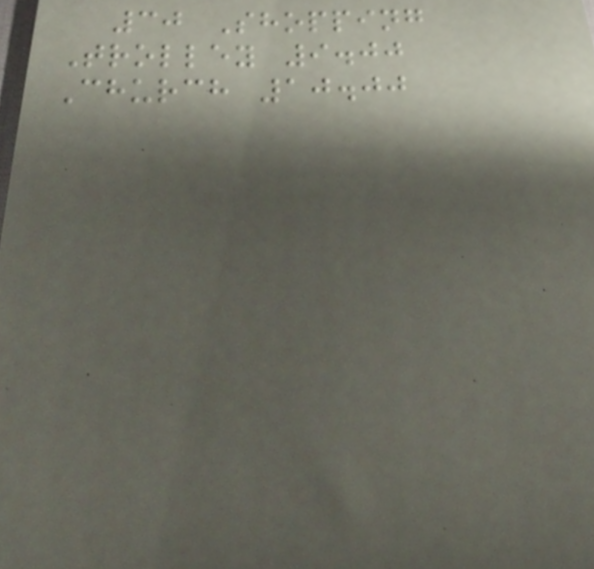30 Shopping
Trolley 9.00
Church 10.00
